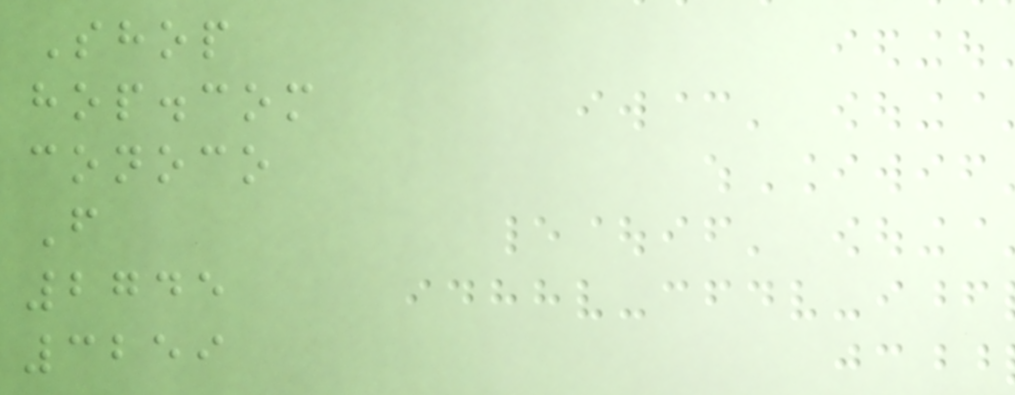Shop
hop.com
conoco
F
2745
3259
